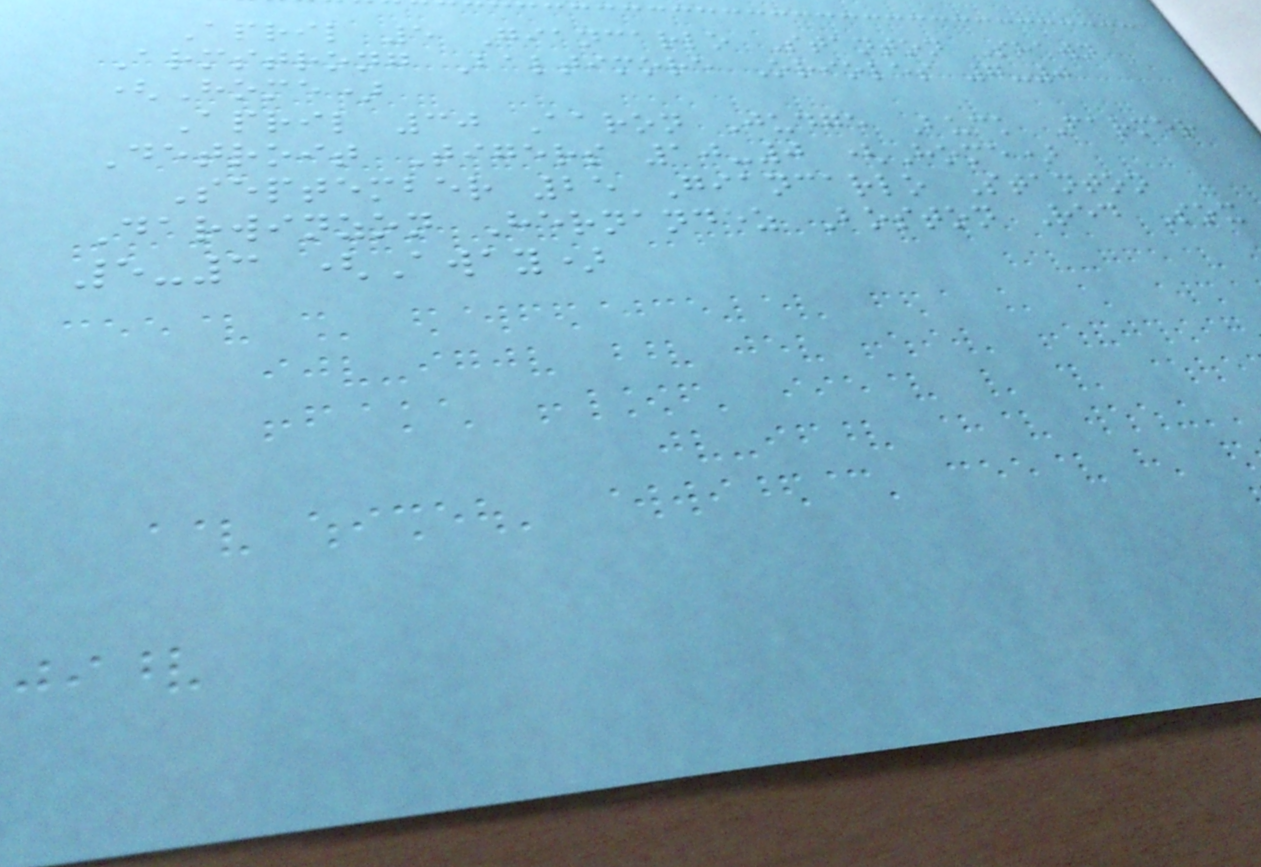April 5 Giancarlo Stanton Shawn
Armstrong Baltimore Orioles 7-0
(Home)
April 30 Aaron Judge Buck Farmer
Detroit Tigers 10-0 (Home)
September 25 Giancarlo Stanton
Darwinzon Hernandez Boston Red Sox
5-3 (Away)
